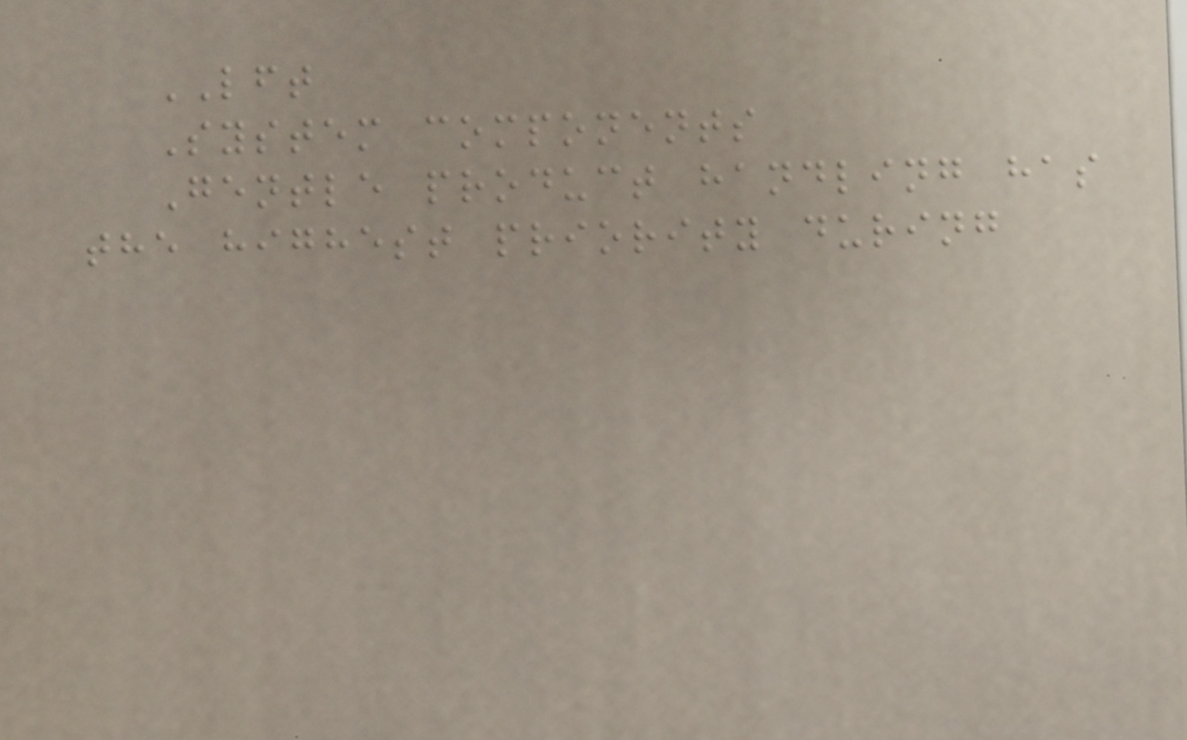LFT
System components
Gentle product handling has
the highest priority during
